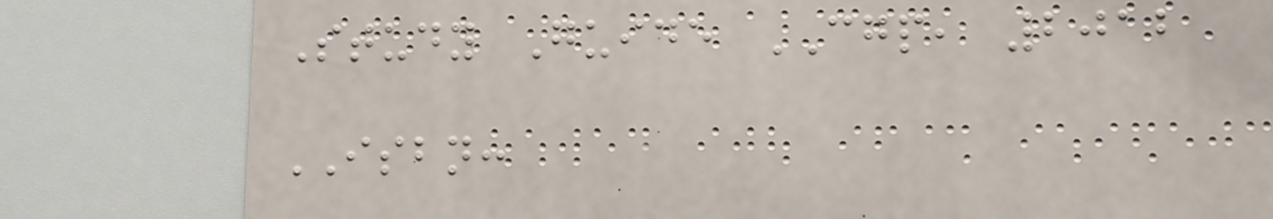Study Guide CGP, 2012
ISBN:
